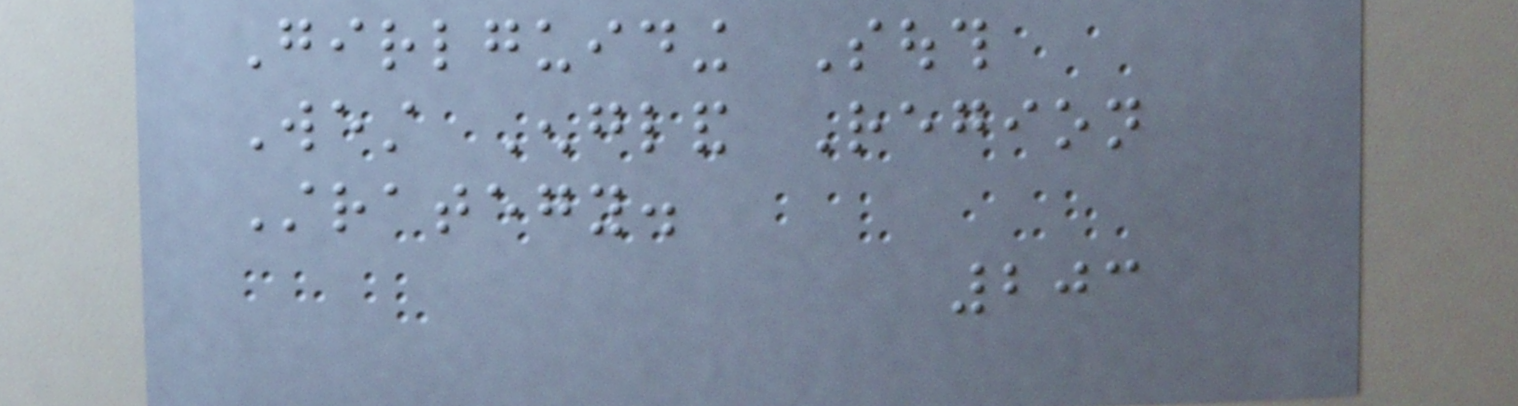Girlguiding South
West England Region
Strategy.
203
